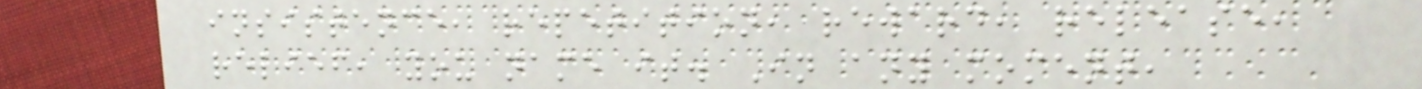insistence, repetition, reward, release,
relief, you name it. In any moment,
